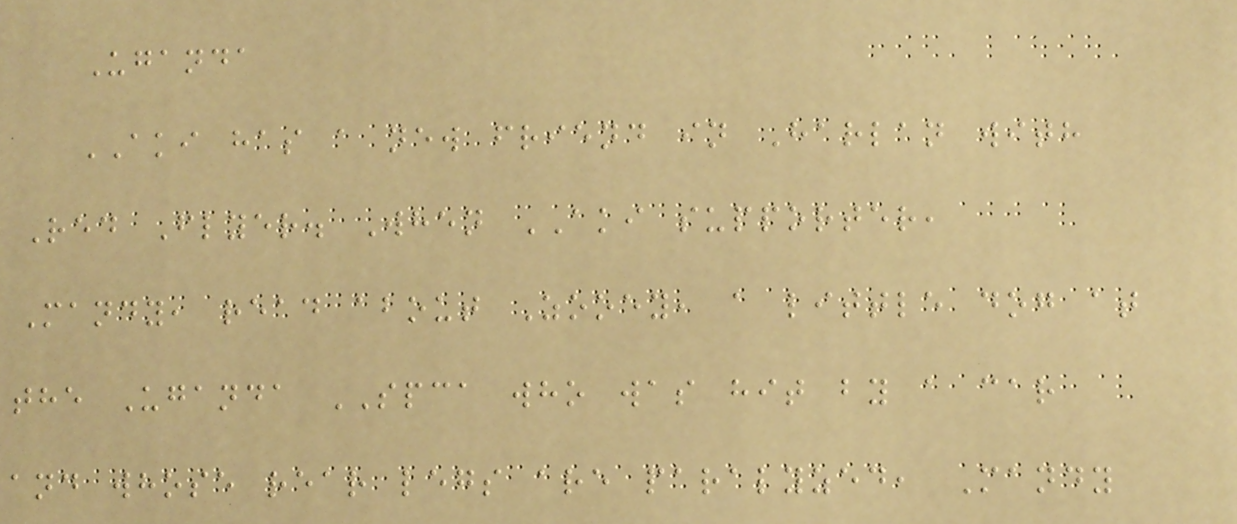Uganda
AKI has a new friend in Harlan with
Red Flyer. When AKI supporter,
Mandy, read about Zooey, a little dog at
the Uganda SPCA who was hit by a car
and whose rear legs are paralyzed, Mandy
